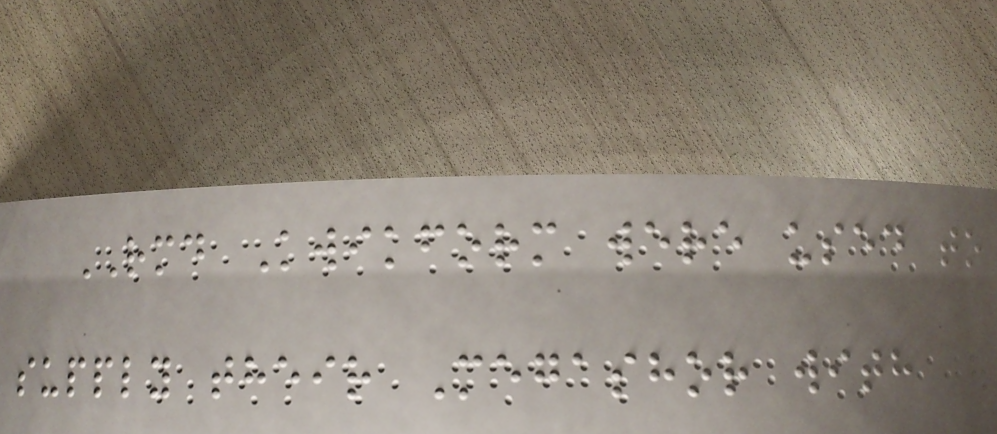RMD Kwikform were used to
supply their Megashor with
